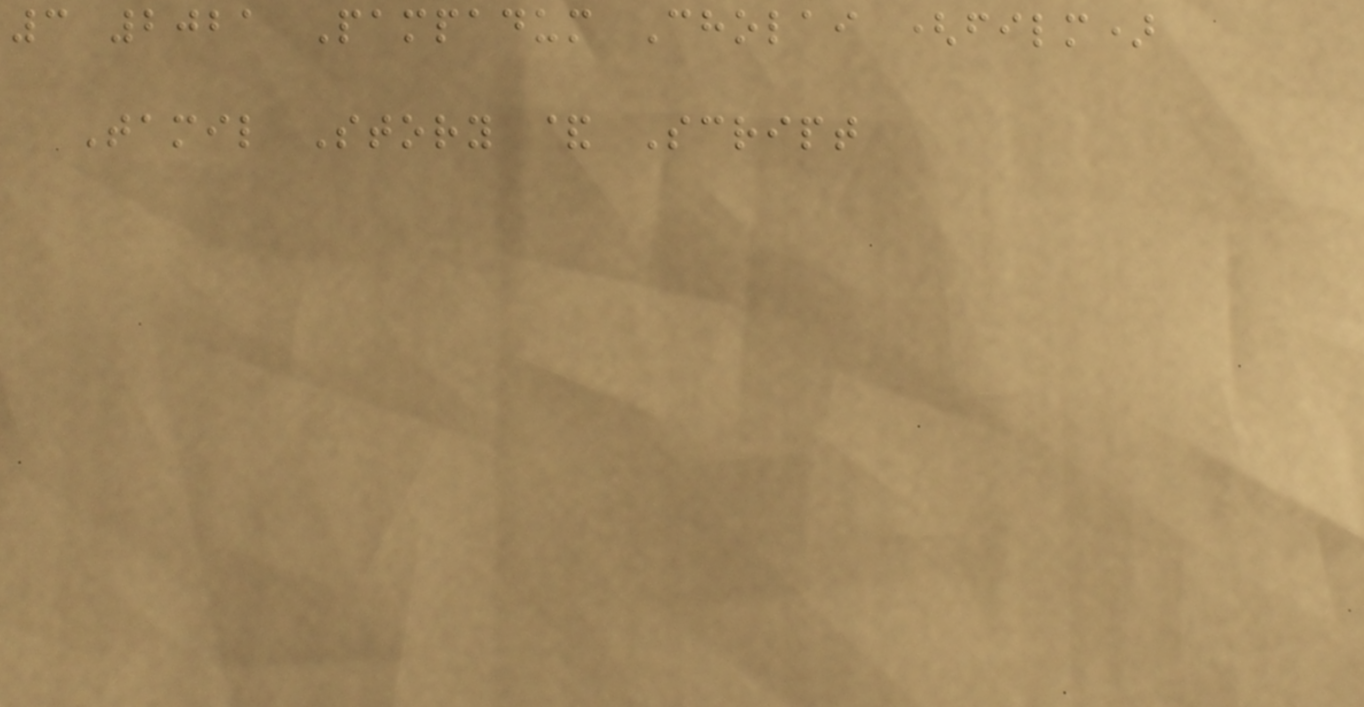3 2021 Pampadum Cholai (film)
Tamil Story & Script
